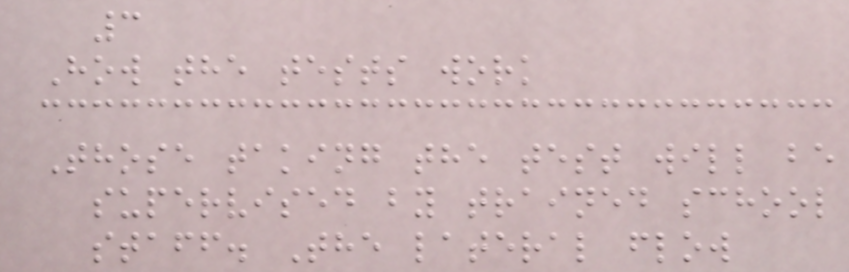3
How the tests work
Those taking the test will be
supervised by trained school
staff. The lateral flow
